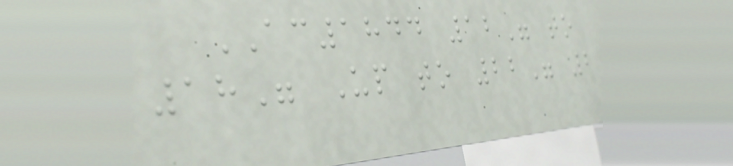AC1844 12" to
18" Up to 22" 2
